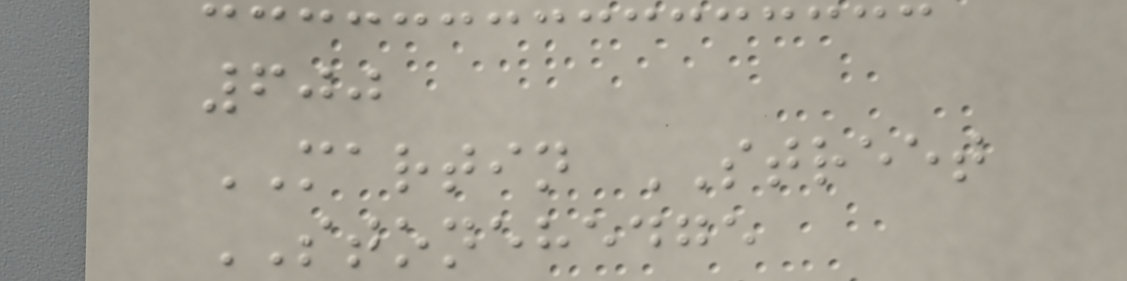600
MARTIN STREET
STONEHEDGE
